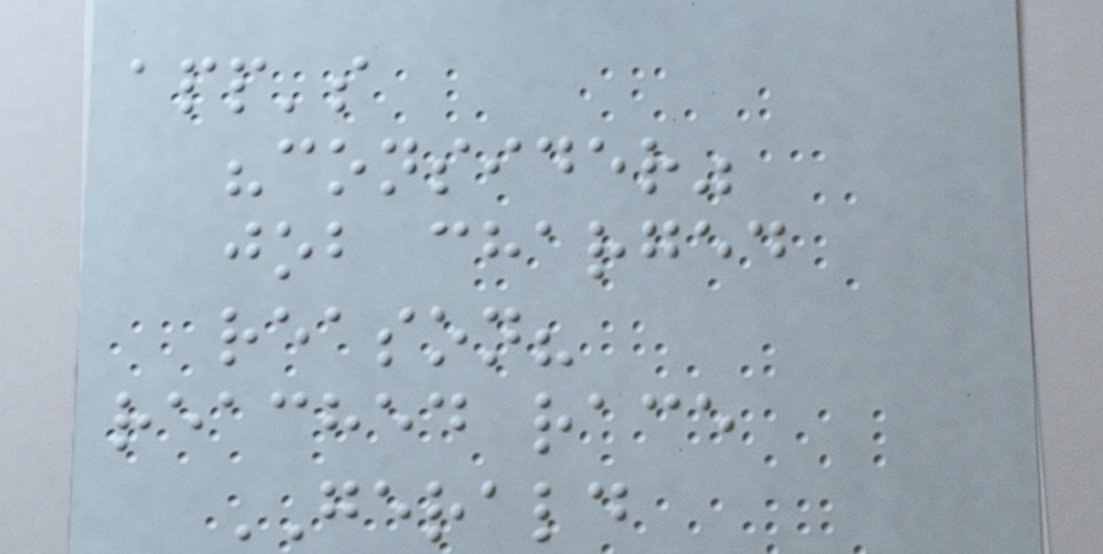app's
"consider"
job charged
reason?
reached race
GERALD
